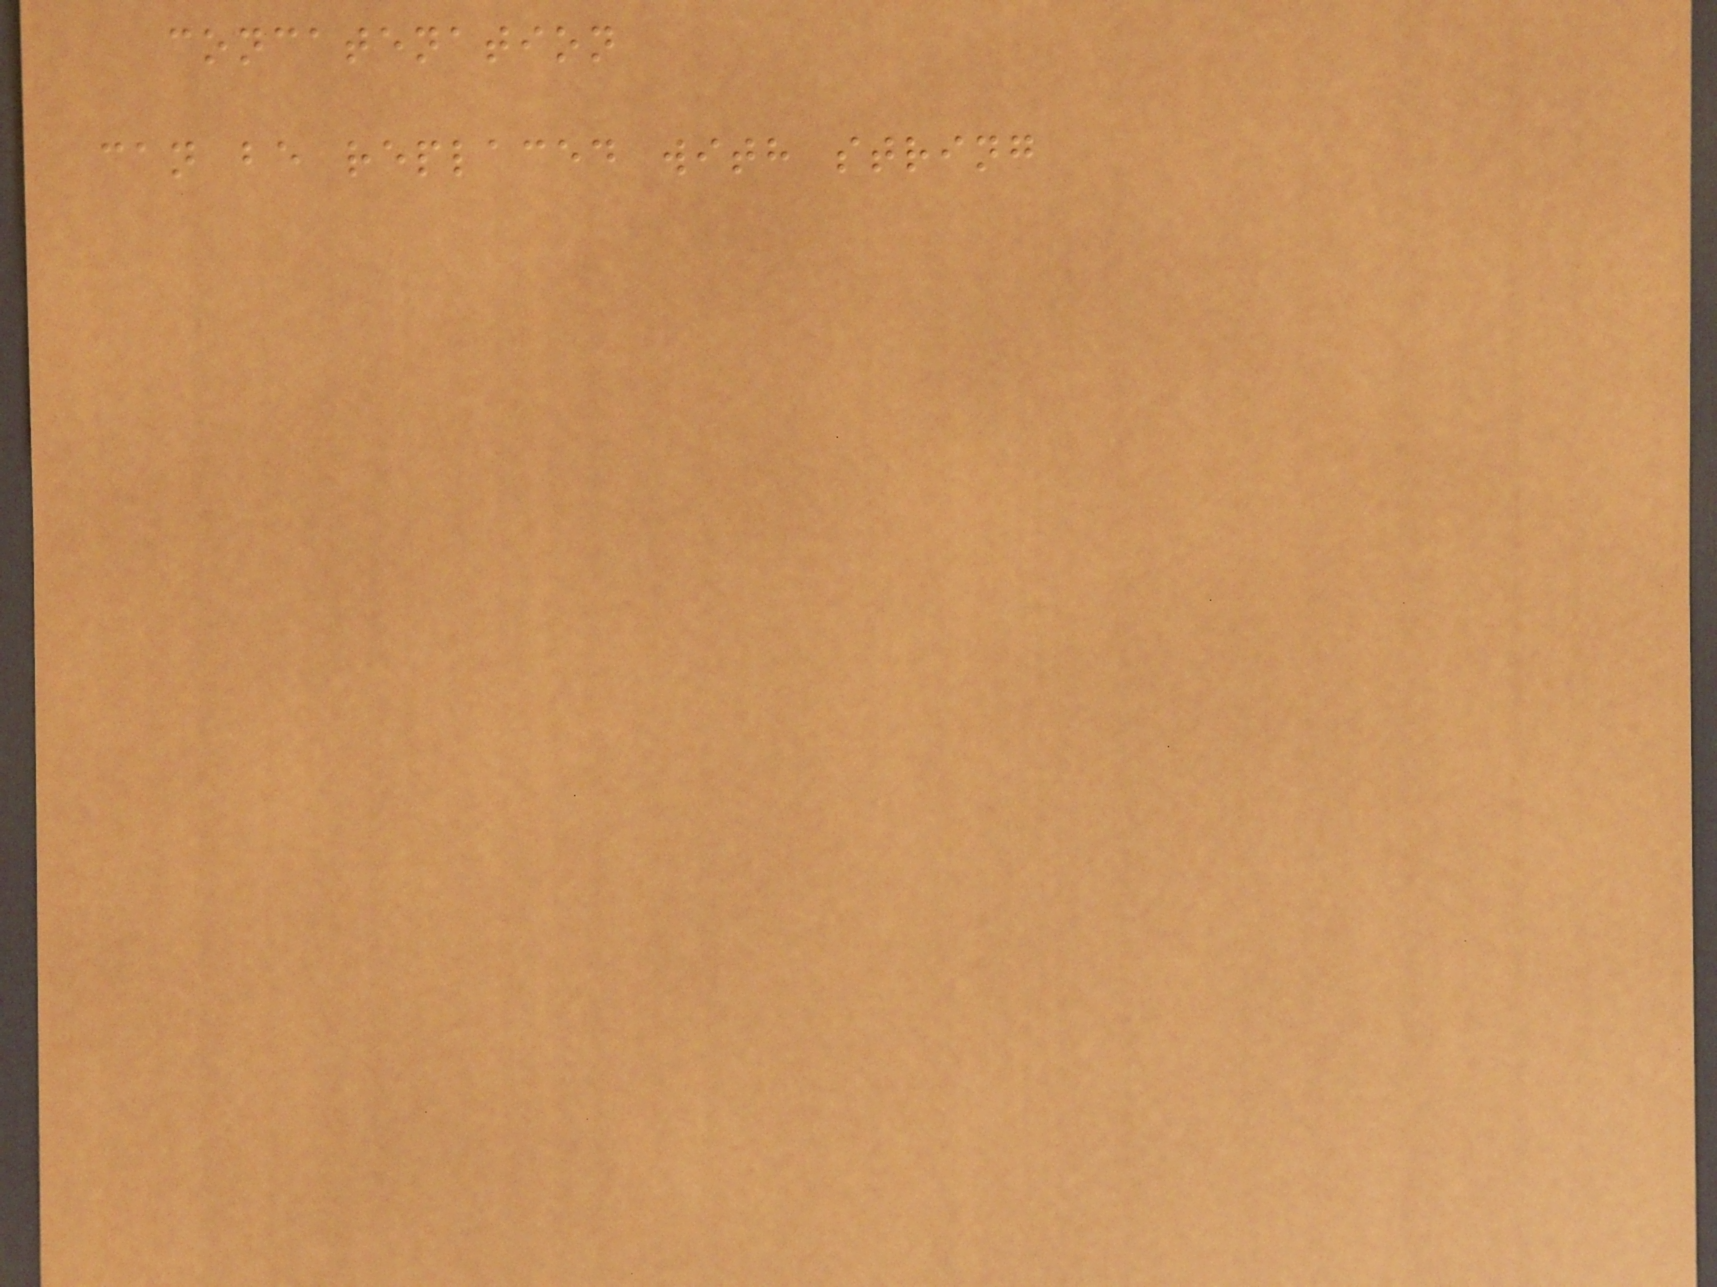concatenation
can be replaced with string
